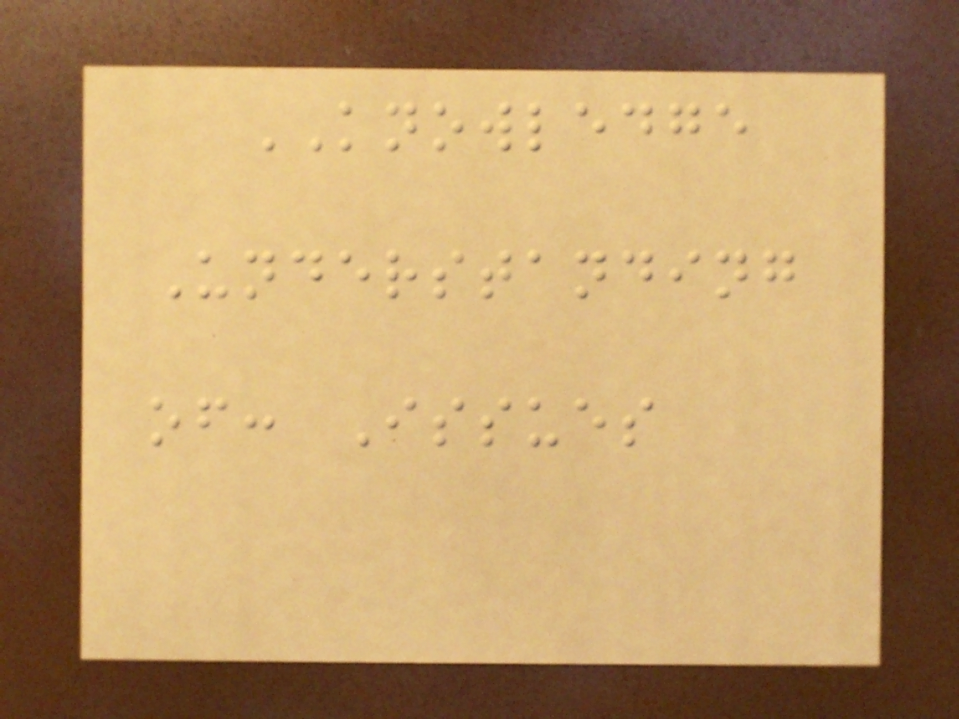KNOWLEDGE
Understanding
of: Issues
